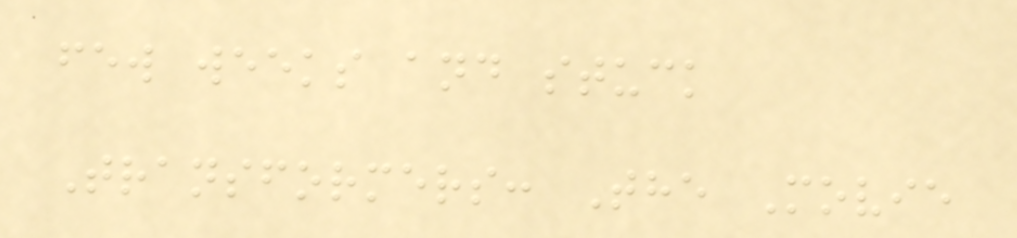few weeks and stuck
Transformers: The Movie
